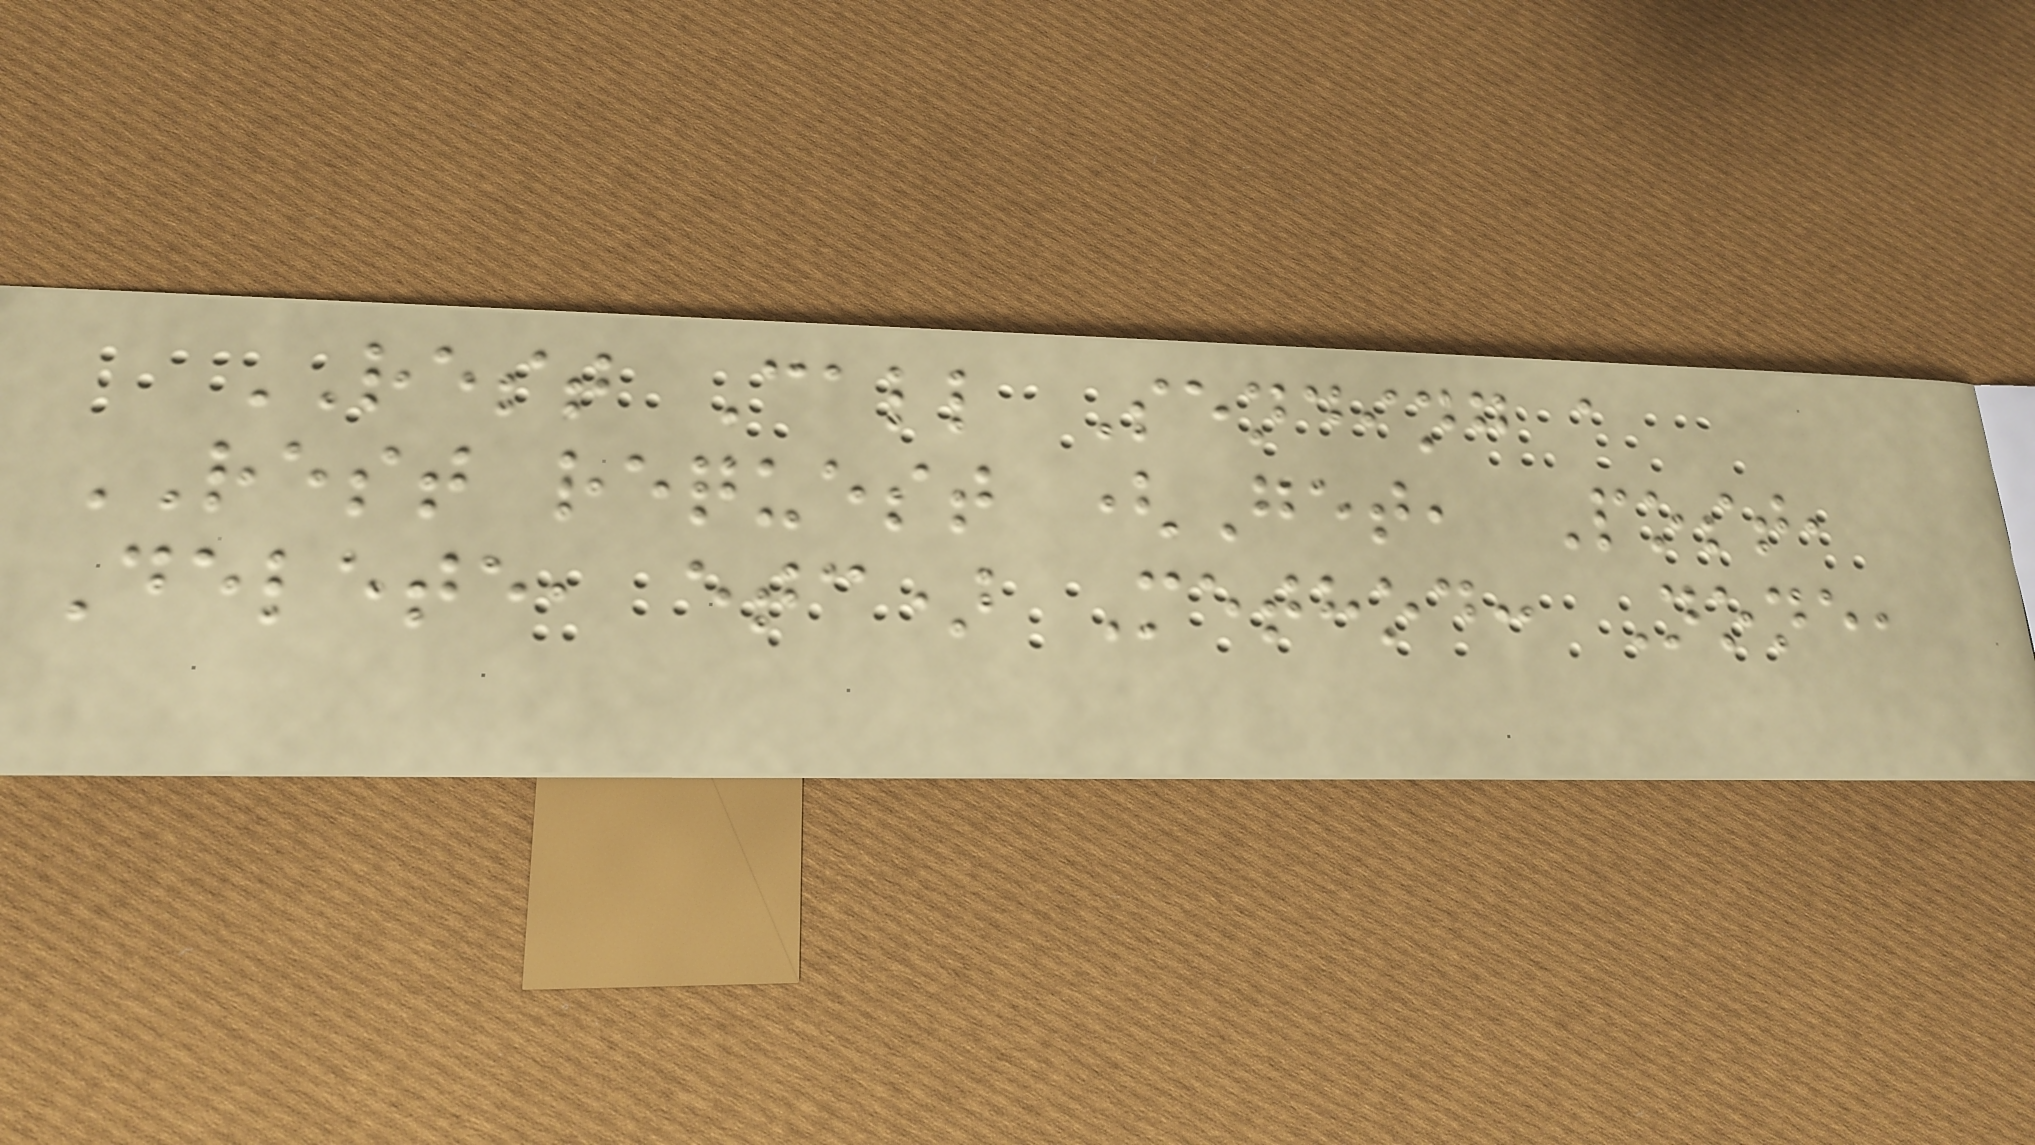REST Call Sending a
REST request (Get, Post,
Delete, etc) Method: None,
